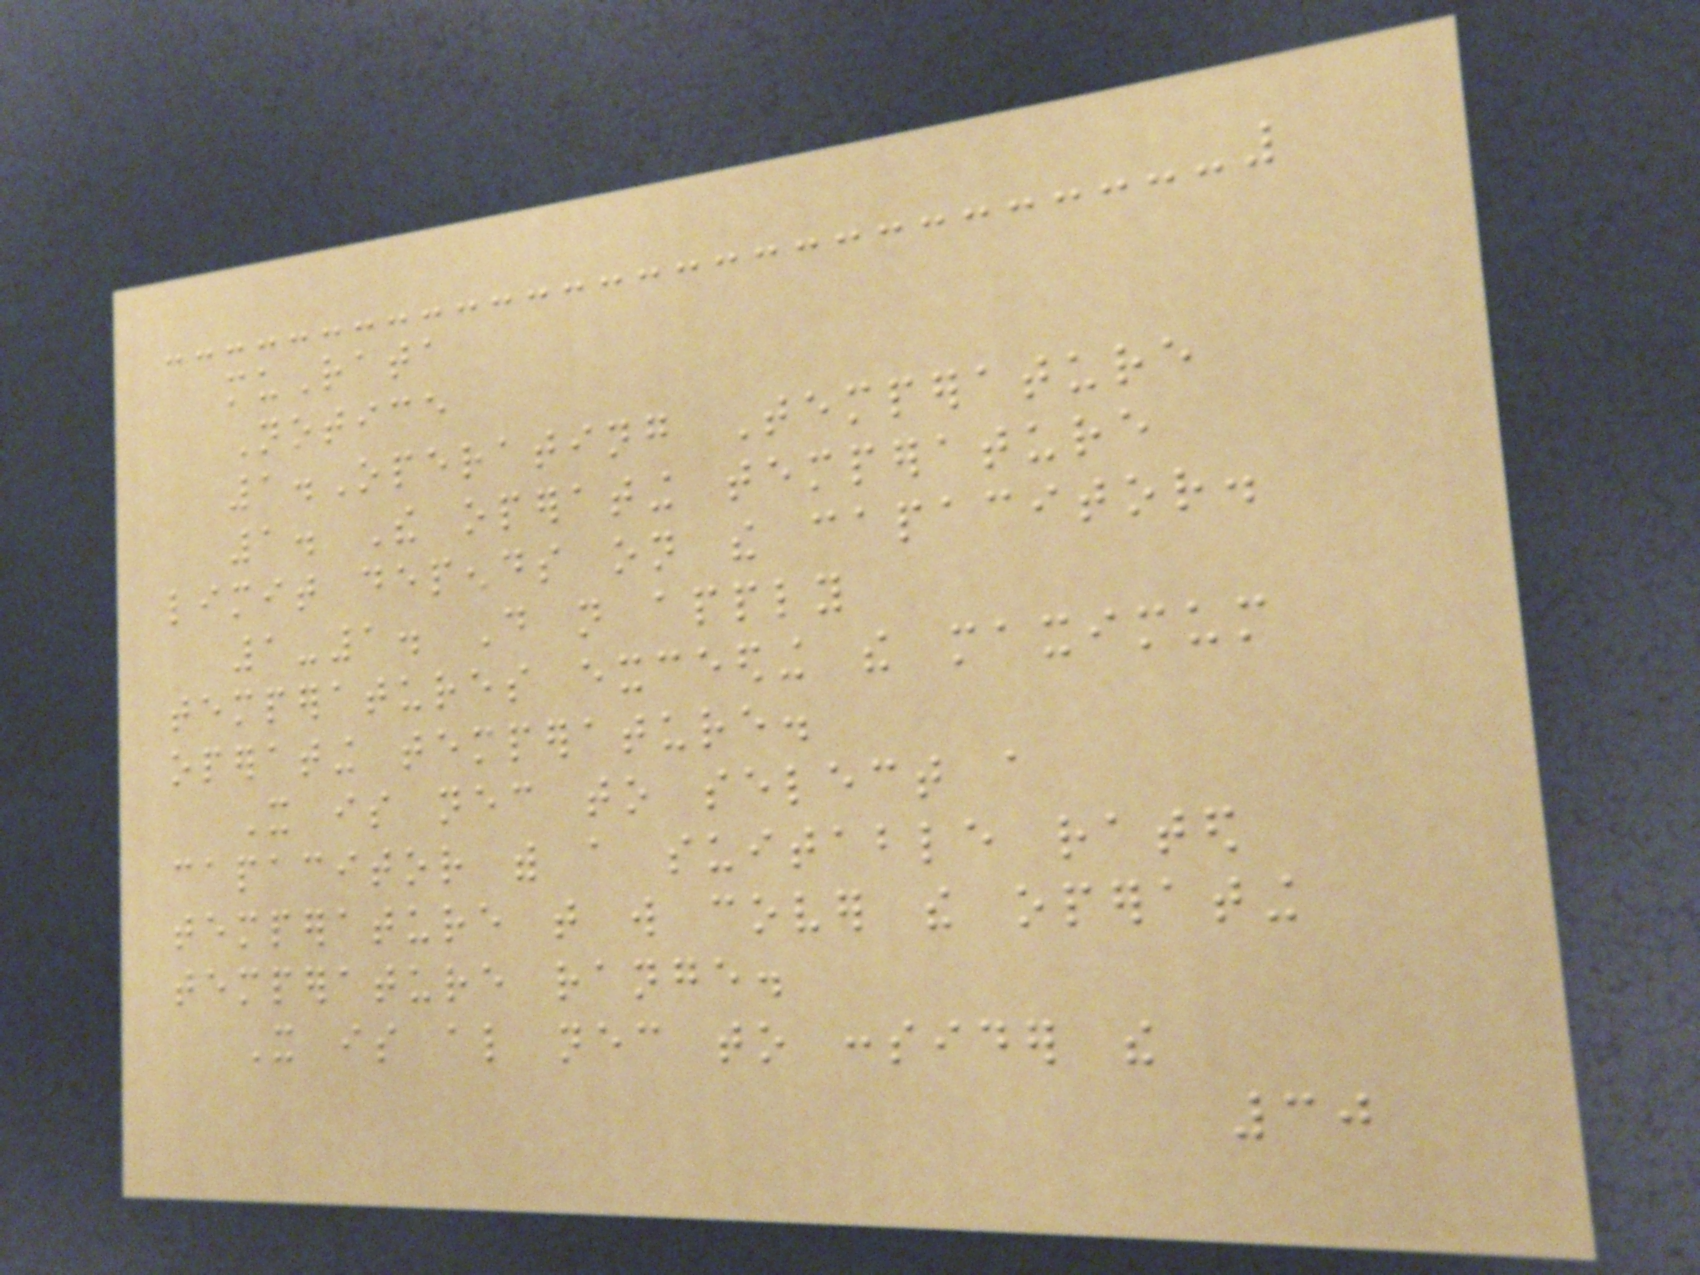muRata
Notice
1.Operating Temperature
1. The operating temperature
limit depends on the capacitor.
1-1. Do not apply
temperatures exceeding the maximum
operating temperature.
It is necessary to select a
capacitor with a suitable rated
temperature that will cover the operating
temperature range.
It is also necessary to consider the
30
